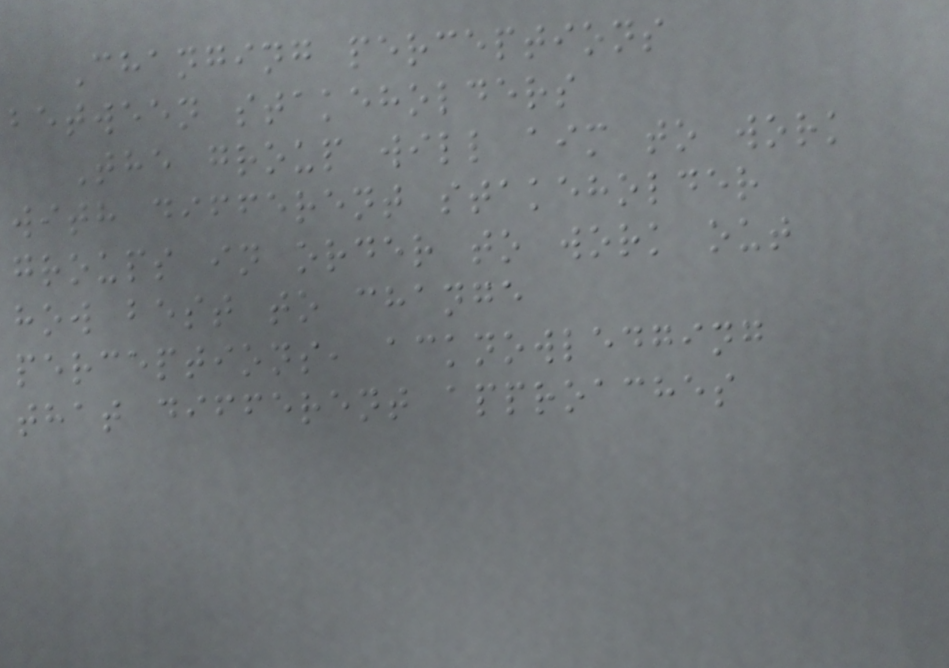Changing perceptions
between stakeholders
The group will aim to work
with different stakeholder
groups in order to work out
how best to change
perceptions, acknowledging
that different approaches
